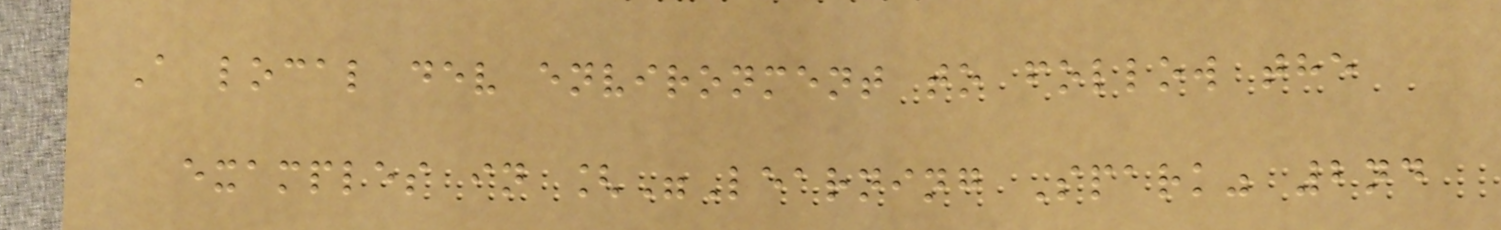A local dev environment to follow the
examples in ["Learning Spark" 2nd
